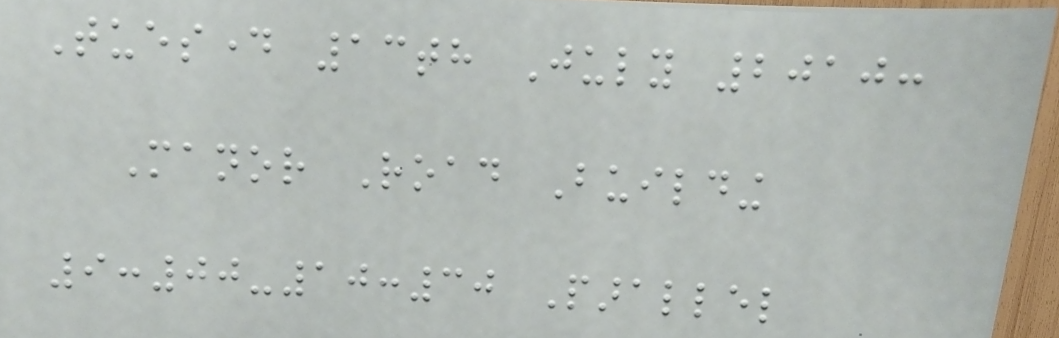Tuesday 13th July 2010:
Manor Road Building
9:00-10:30 Parallel
